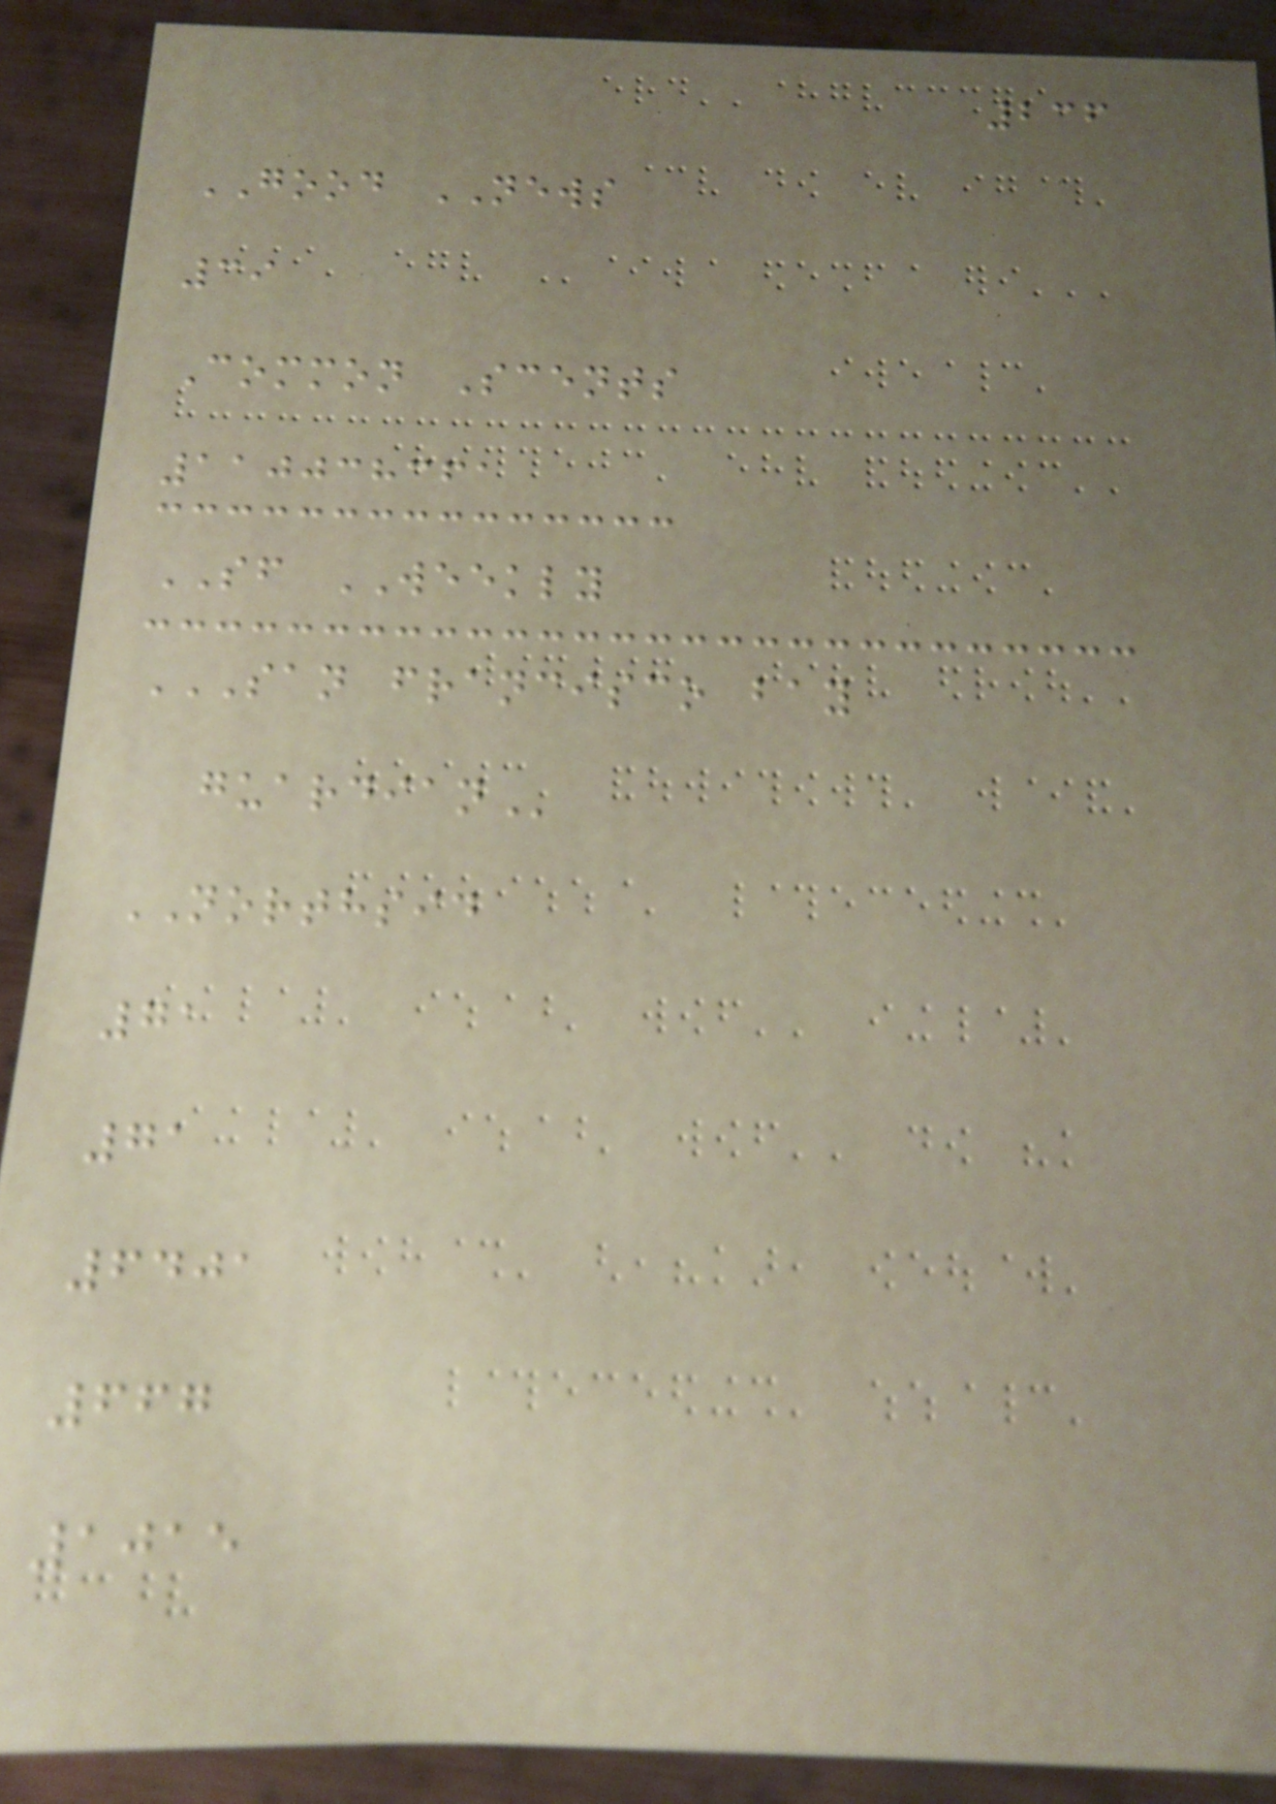236
GOOD NEWS
39
Common Scents
110038361
SF WEEKLY
SAN FRANCISCO BAY
GUARDIAN
NORTHSID
71
71
6401
667
1015
